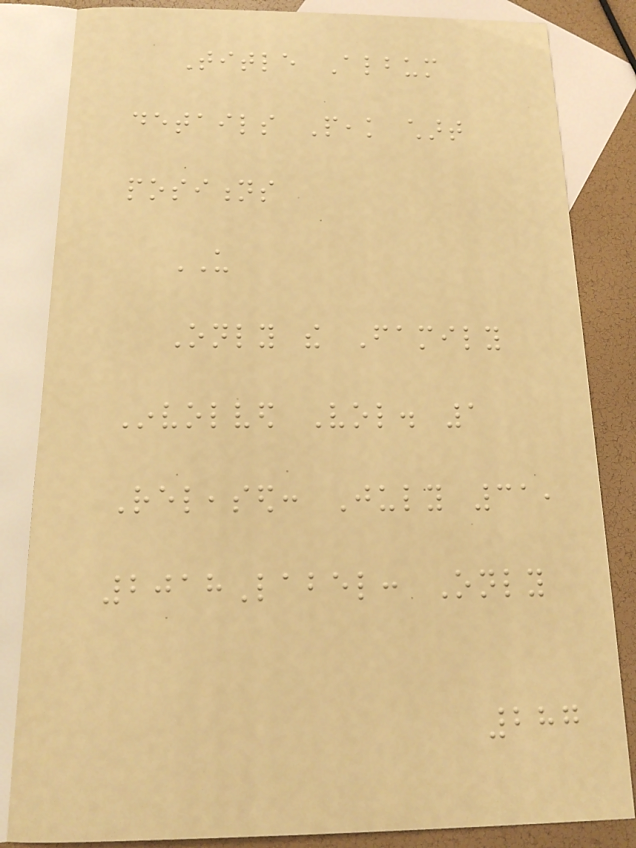Title Album
details Peak chart
positions
US
Only the Family
Involved Vol. 1
Released: July 31,
2018Label: Only
287
